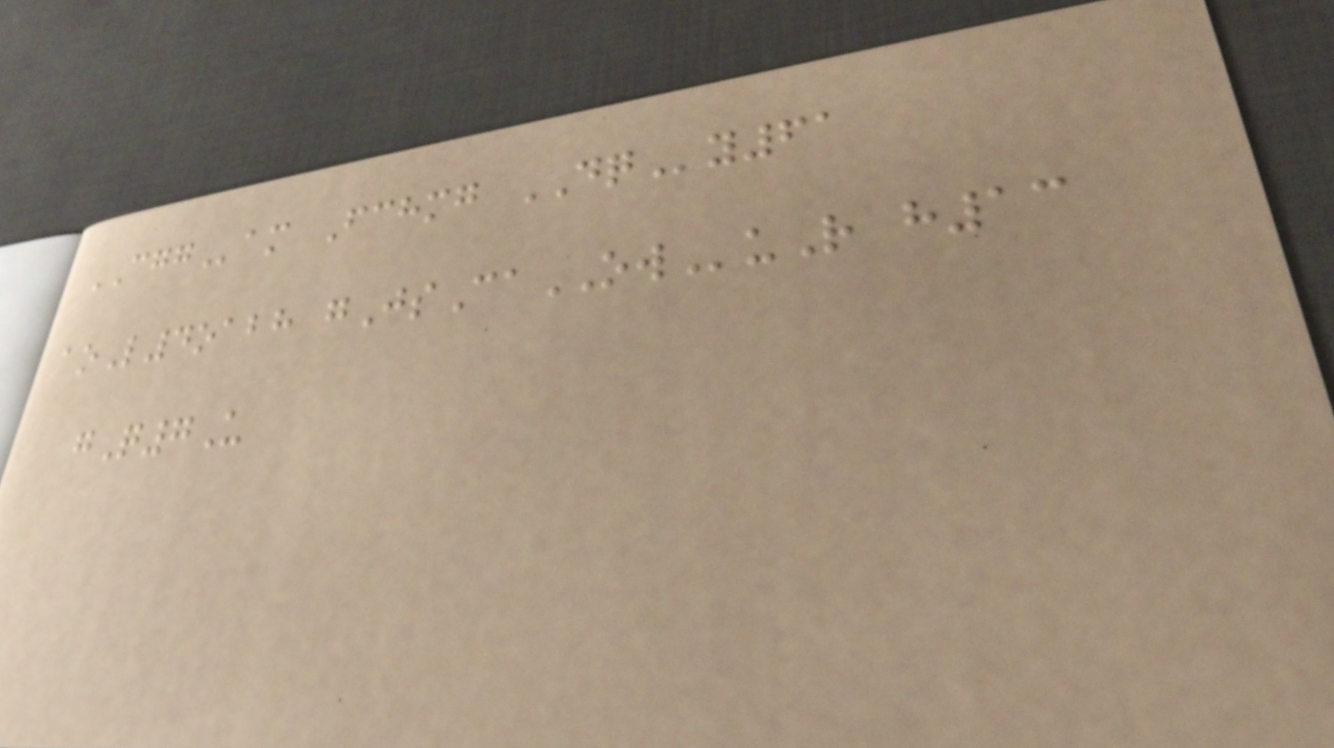CGGam Fchmg DQy61
aoL4oabh gJsCaOWuR h13
gQ7U
